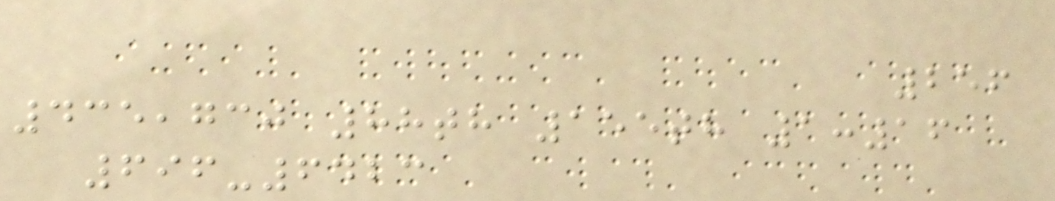256
435,730 88th 155th 1:16
696-6423
